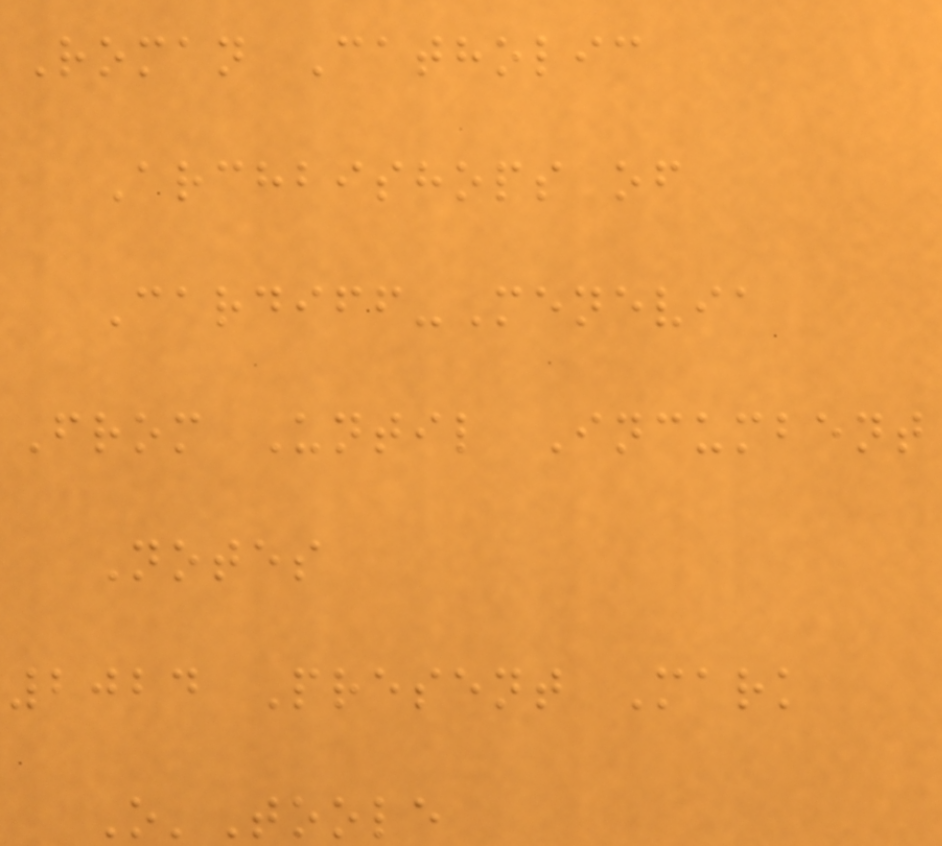Roman Catholic
Archbishops of
Cardiff-Menevia
From Until Incumbent
Notes
2024 Present Mark
O'Toole
